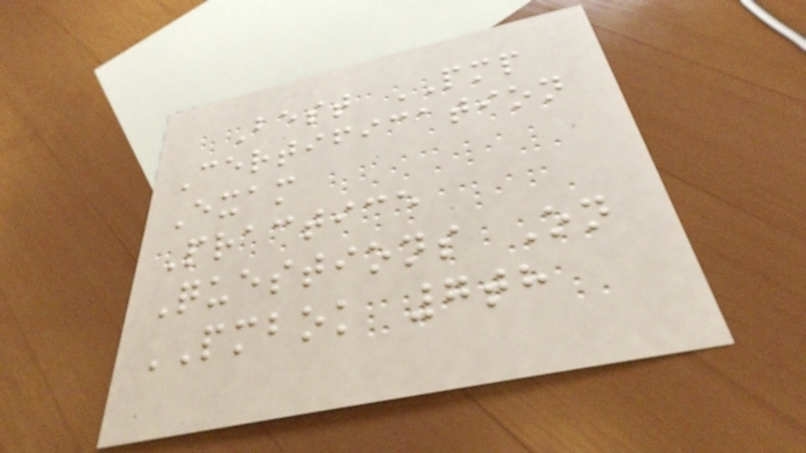Best PMP
Certification
Exam
Practice
Questions On
PMBOK 7th
